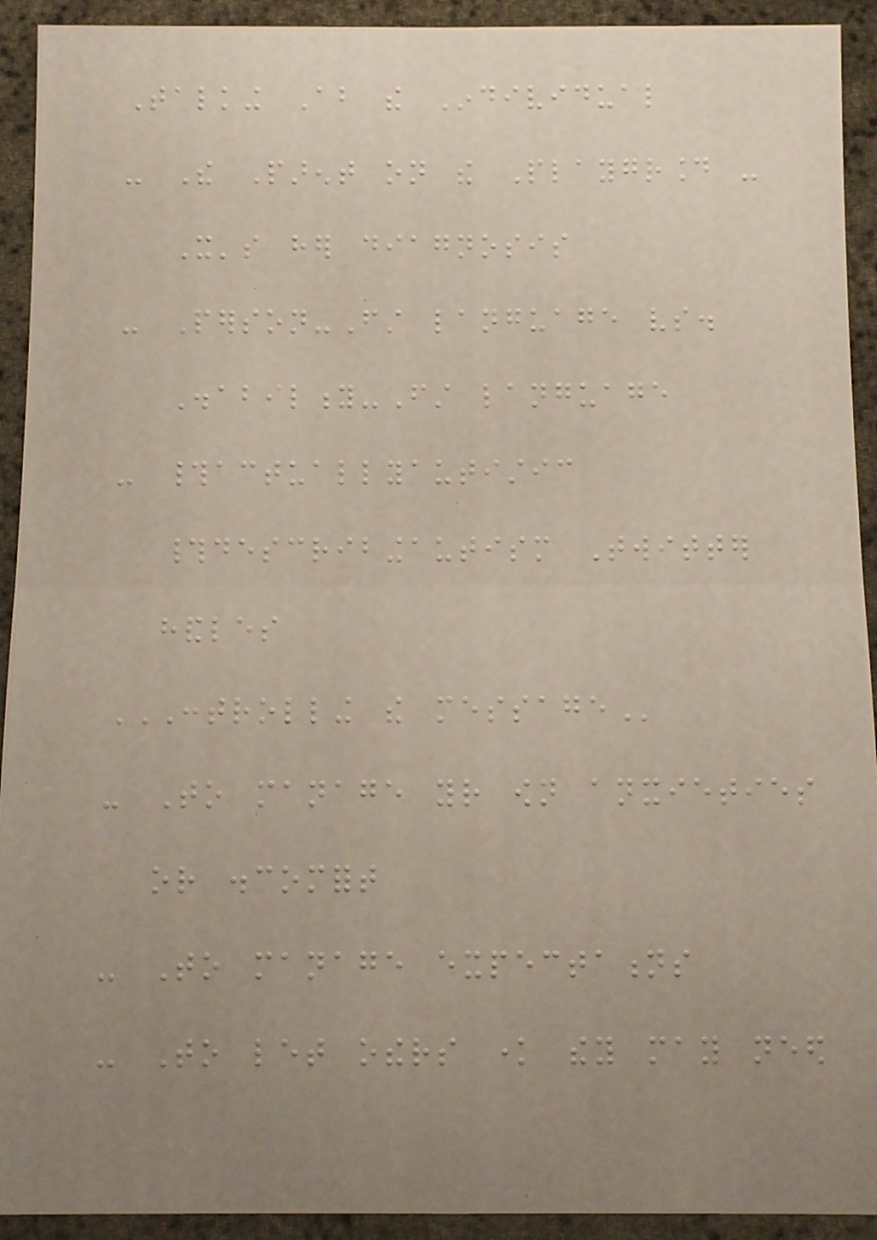Talking About the Individual
- The Parent on the Playground -
It's her diagnosis
- Person-First language vs.
Disability-First language
- #actuallyautistic
#describingautism Twitter
handles
CONTROLLING THE MESSAGE
- To manage your own anxieties
or discomfort
- To manage expectations
- To let others know they may need
